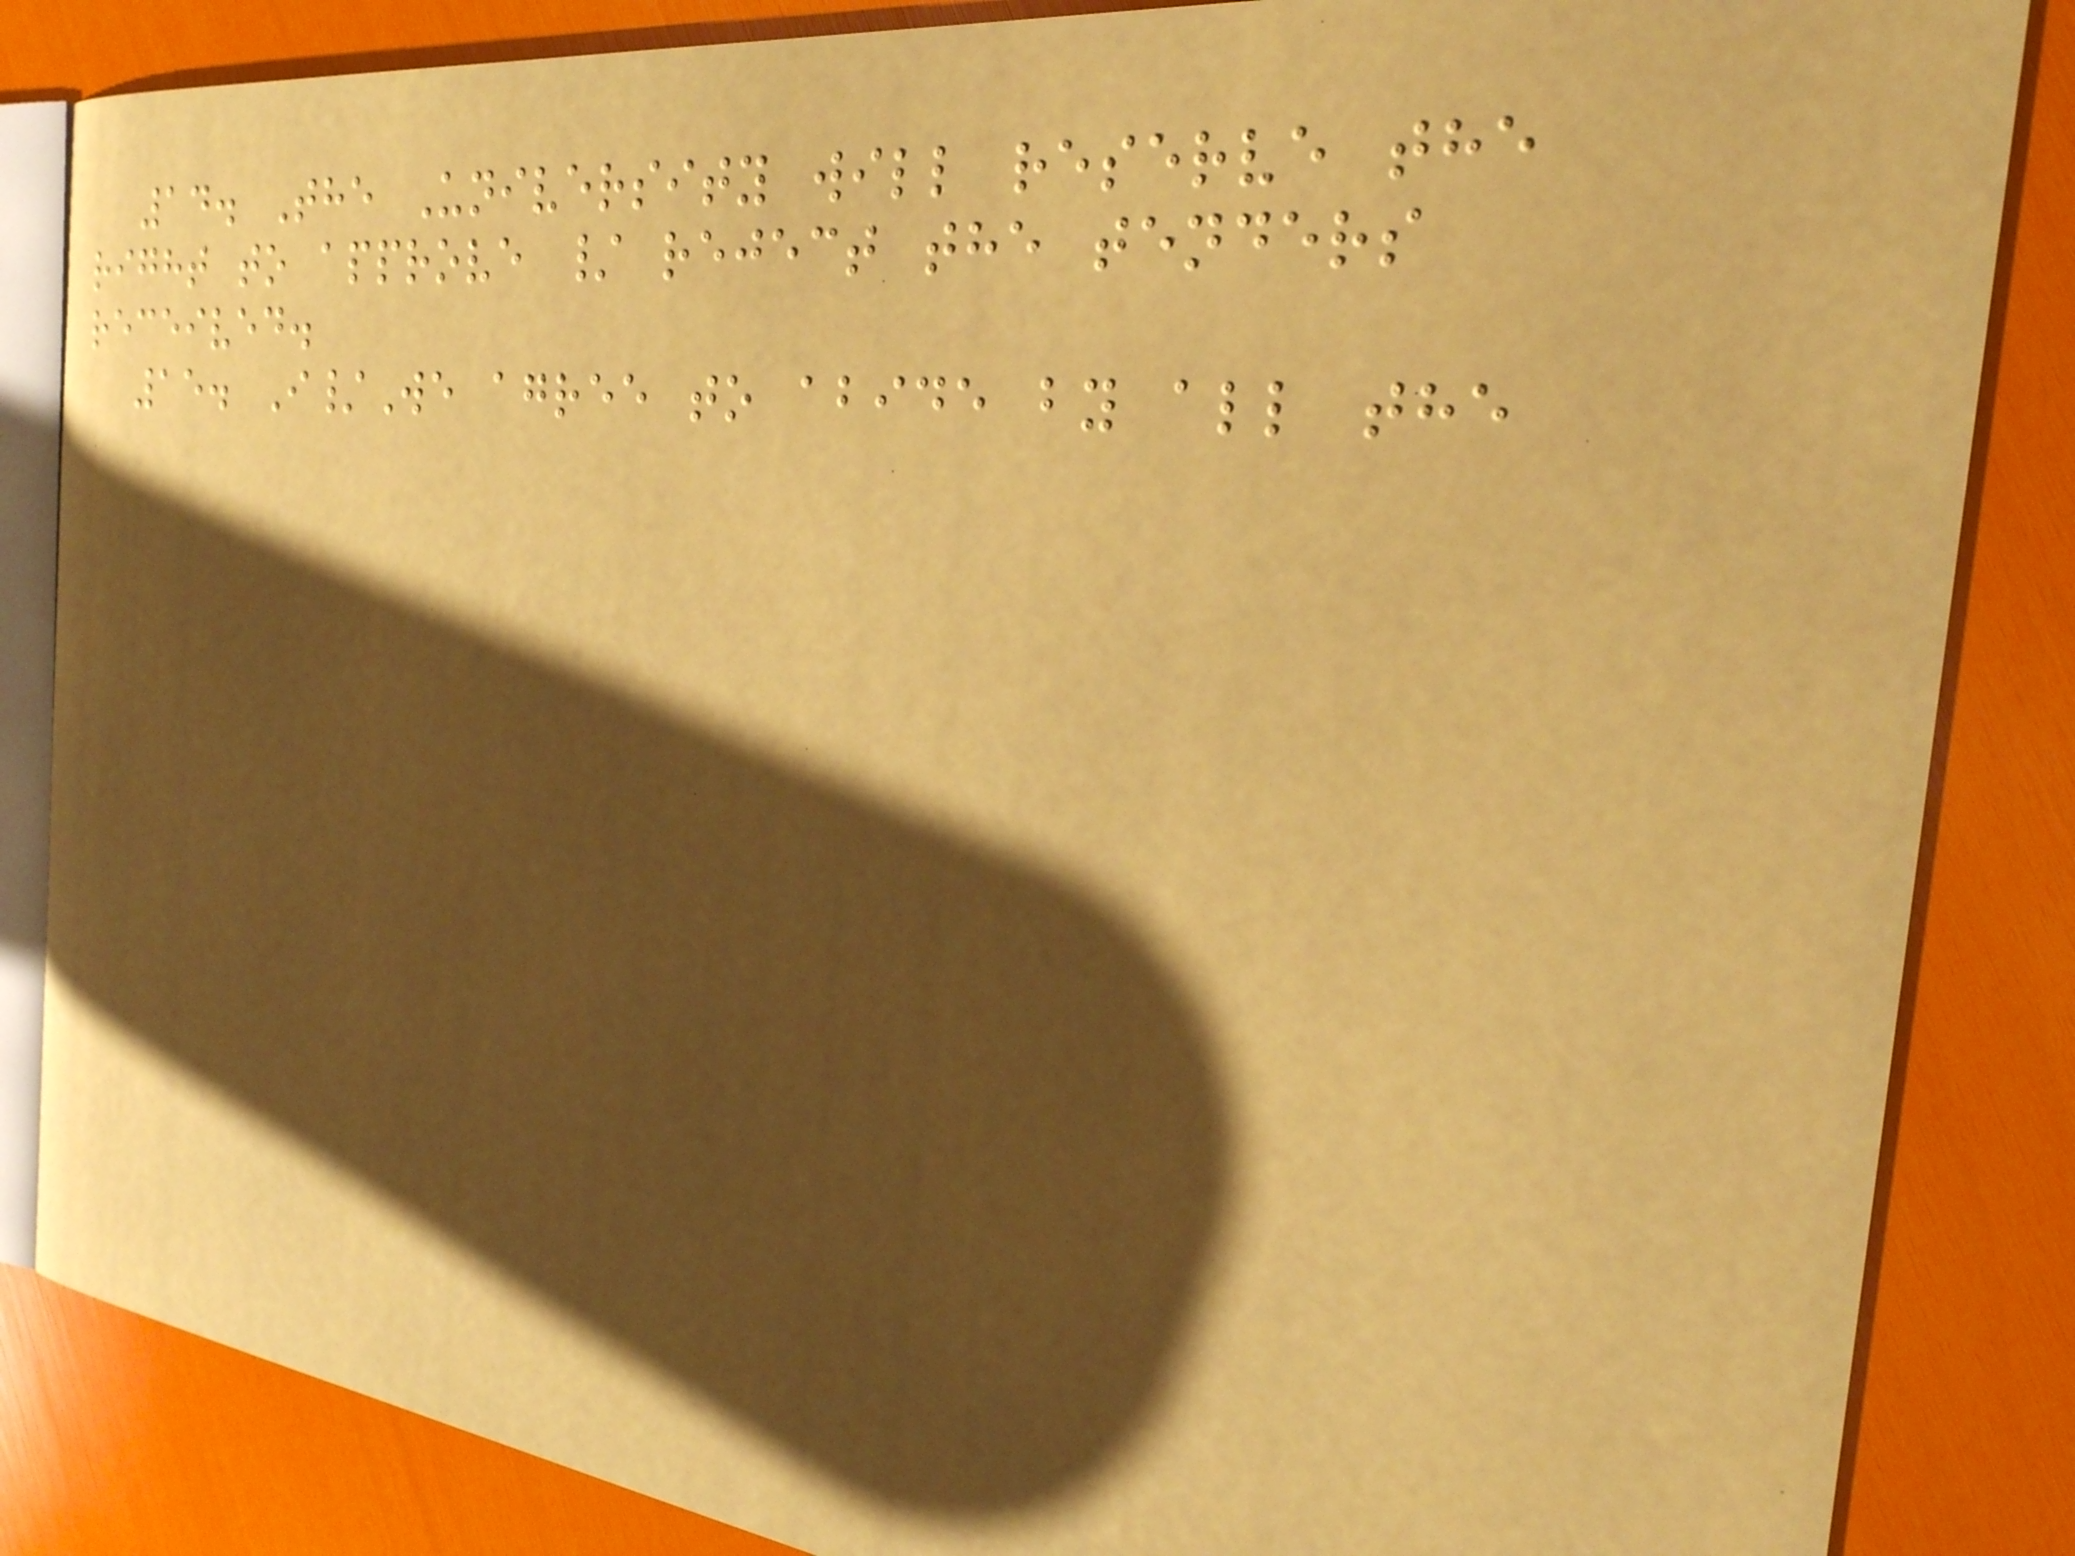14. The University will reserve the
right to approve / reject the tenders
received.
15. I/We agree to abide by all the
